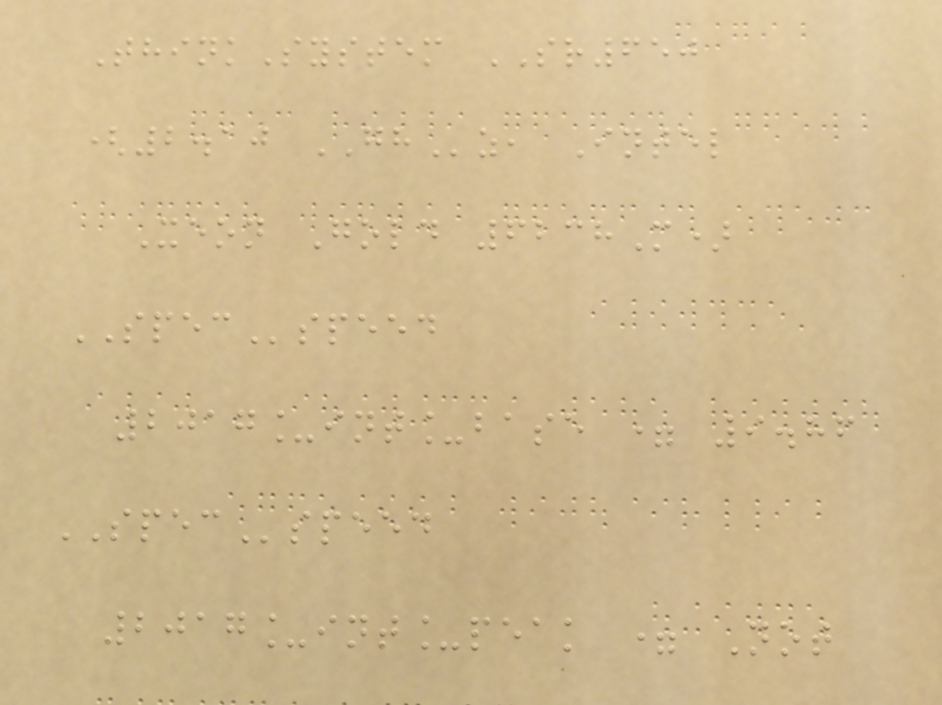ThinkSystem SR650
(2.10 GHz, Intel
Xeon Gold 6238M)
SPECspeed
2017_int_base = 9.86
SPECspeed
2017_int_peak = Not
